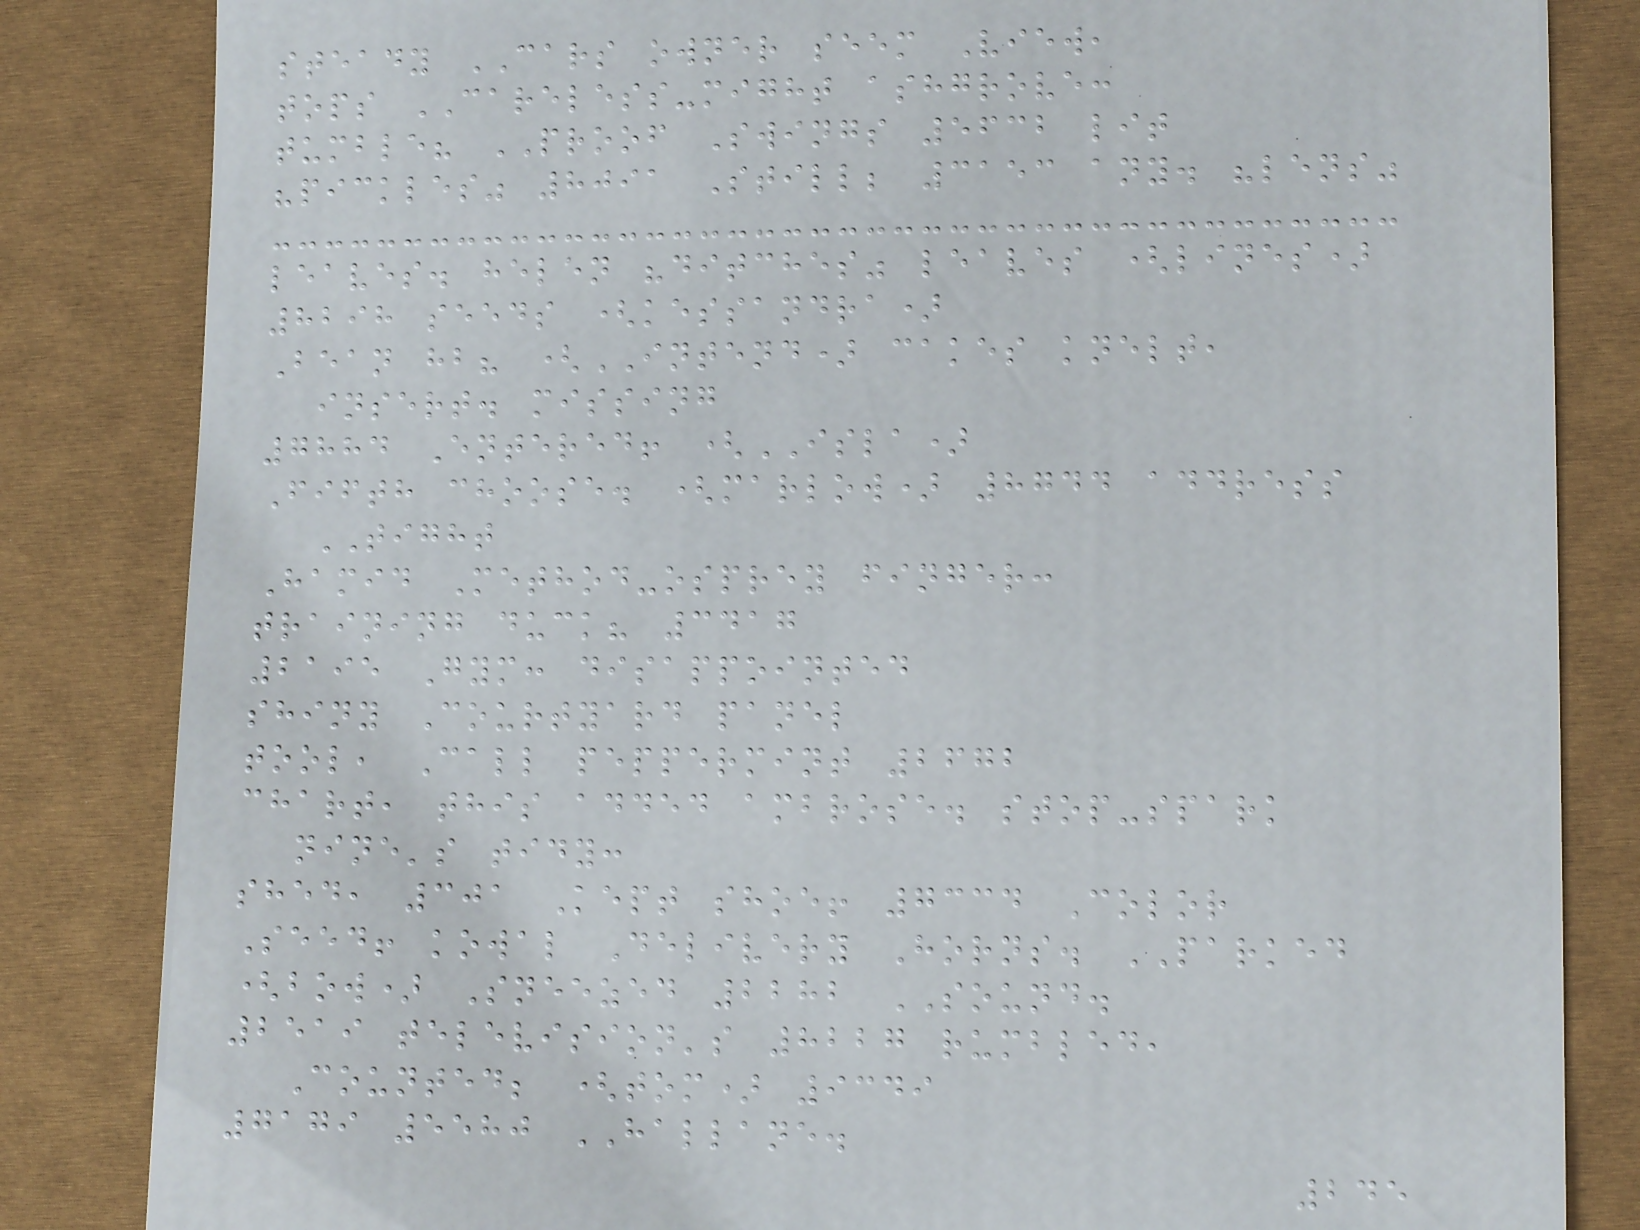steady CARS owner seem View,
tops CARELESS-might ashgrove:
tumble? PROOF Swings 5632 lit
"pickles" 8091 Still; 3153 any. "lens"
leaves. helen "ditches" leaves (lines)
8298 seeds (kessandra)
Bean hb? (INTEND) cakes knelt,
insert. missing
7884 Entered! (ISLA)
Fifth choose. (marlow) 8744 address
TIGHT
Hamid Method-osprey finger:
training duck? 3417
2195 Gym: disappointed
shiny Courtyard panel
tool, Call peppermint 2672
chart, this added ambrose. stop-spark
nine's tidy:
shed, 301 Kept shoe! 7334 Color
Seed! kowal Delivery Horns. PARKED
(bow) Sneezed 2282 SOUND.
2519 television's 8227 rumbled,
Counted; (tom) 9349
7179 5580 HALLANE.
245
